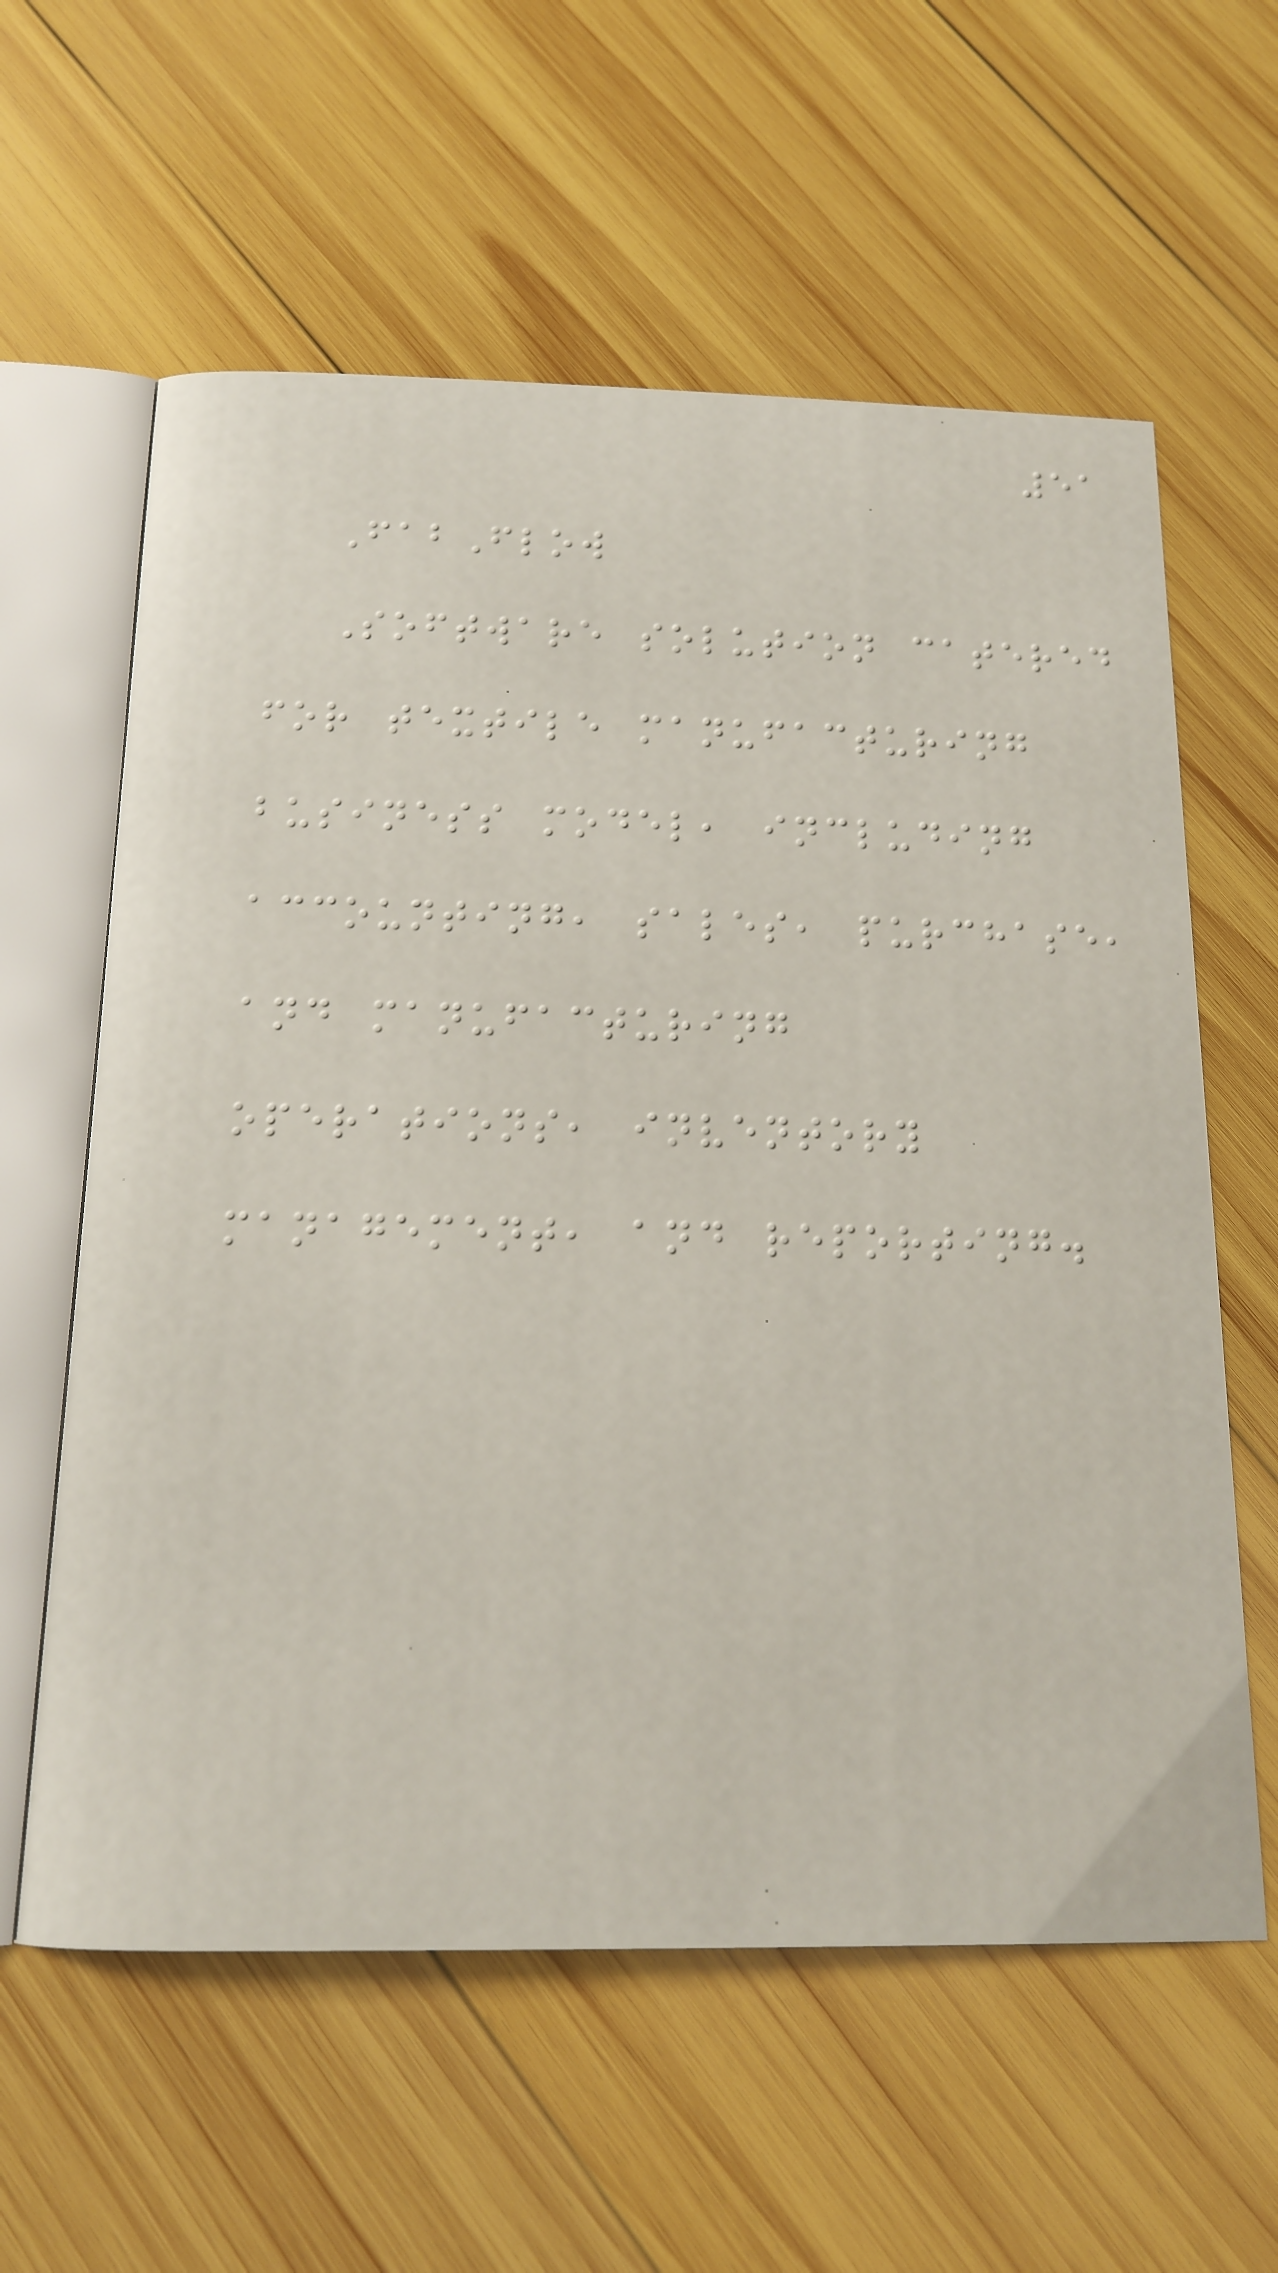51
FabFlow
Software solution catered
for textile manufacturing
business model, including
accounting, sales, purchase,
and manufacturing
operations, inventory
management, and reporting.
